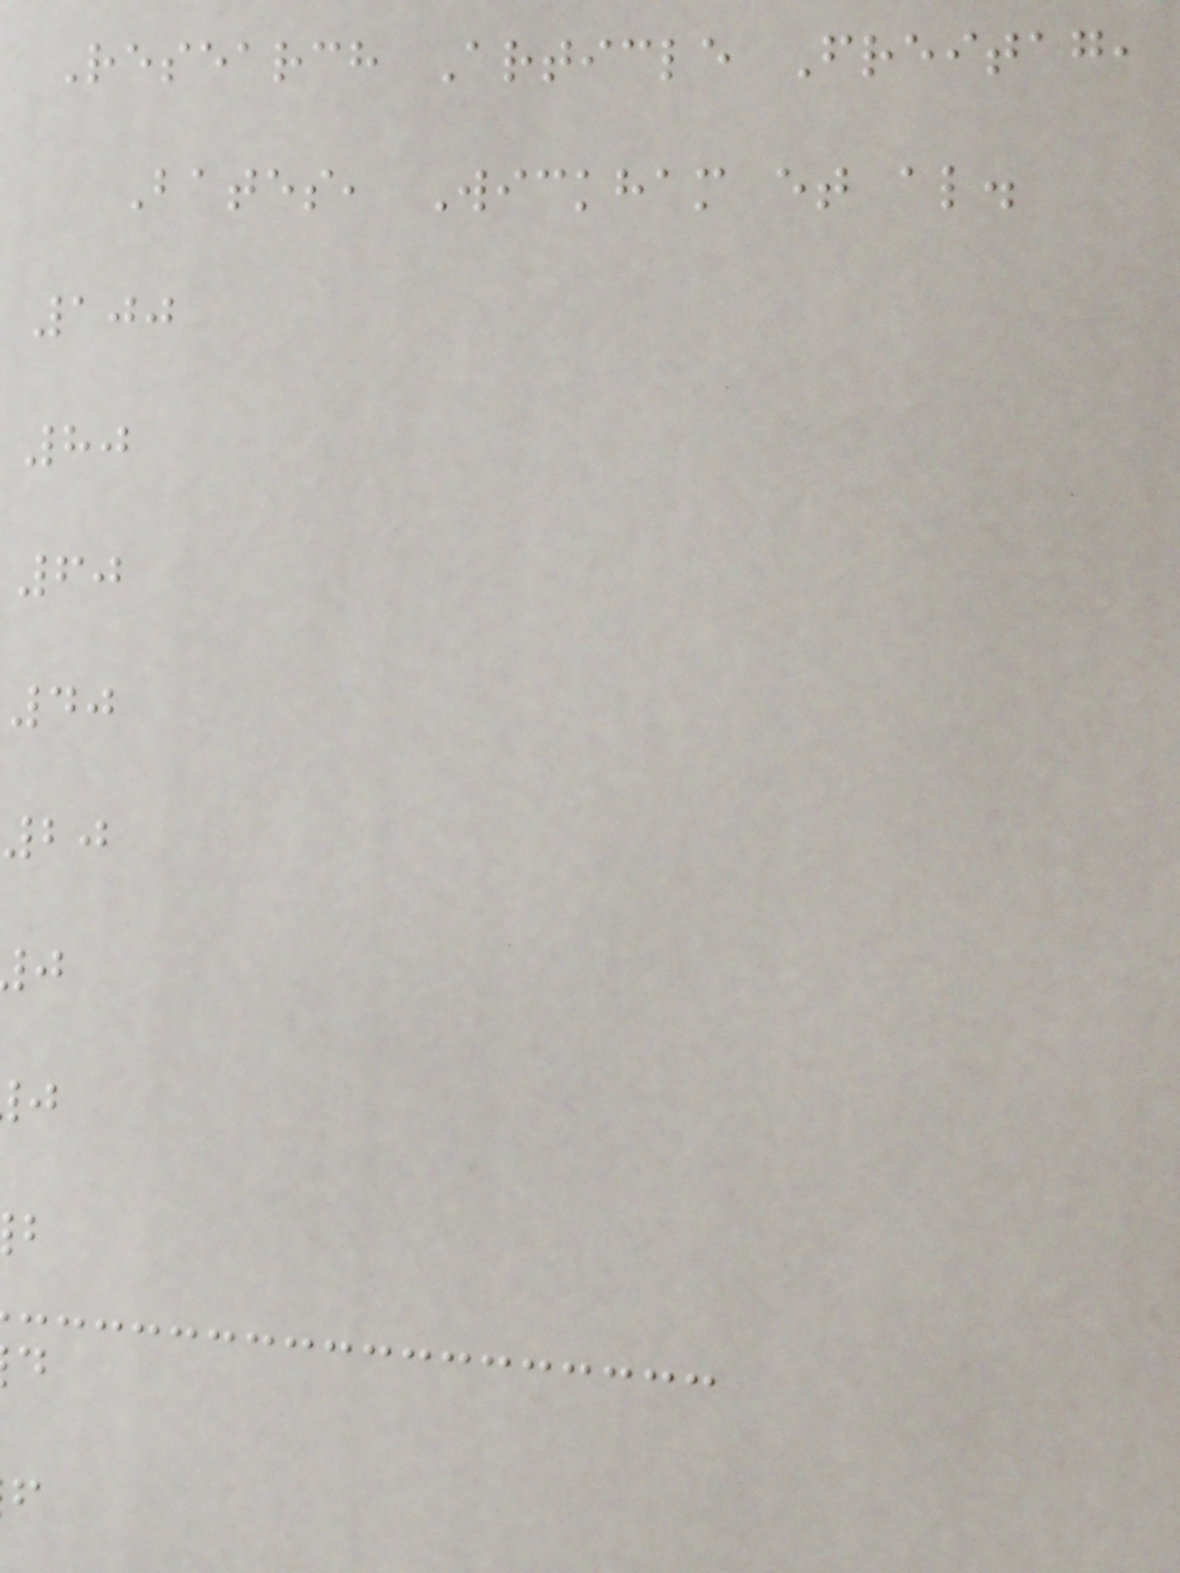Research Article Freitag,
Bates, Wickham et al.
100
80
60
40
20
